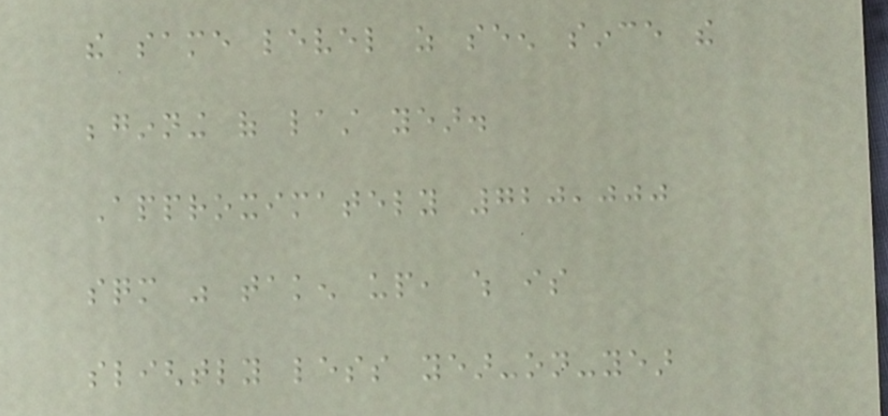the same level as seen since the
beginning of last year.
Approximately 720,000
sqm was taken up, which is
slightly less year-on-year
